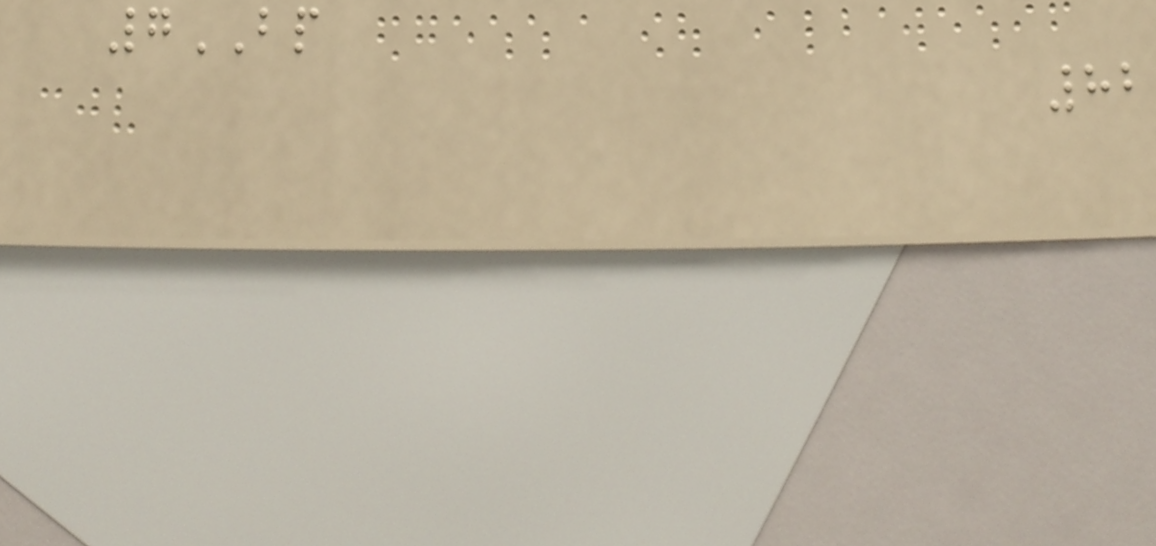7BP
82
